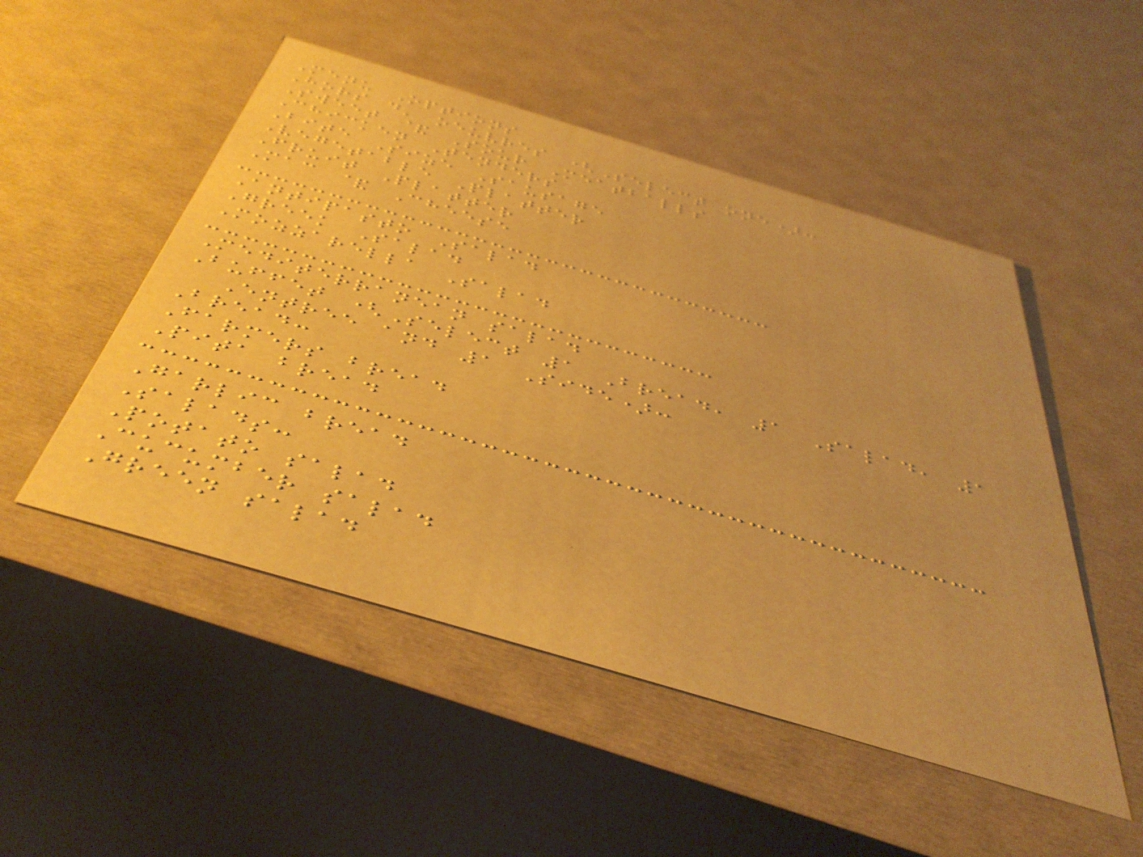Menu Options
Hors d' oeuvres (Select one):
Sweet & Sour Meatballs
Chicken Tenders
Bite Size Sausage
Vegetable Platter
Fruit Platter
Mac & Cheese
Antipasto Salad
Greek Salad
Mozzarella Salad
Mediterranean salad
Buffet (Select 1 Bread, 1 Salad, 1
Entree and 1 Side):
Bread:
Farmers bread
Pita bread
Garlic bread
Salads:
Potato salad
Cucumber salad
Green salad
